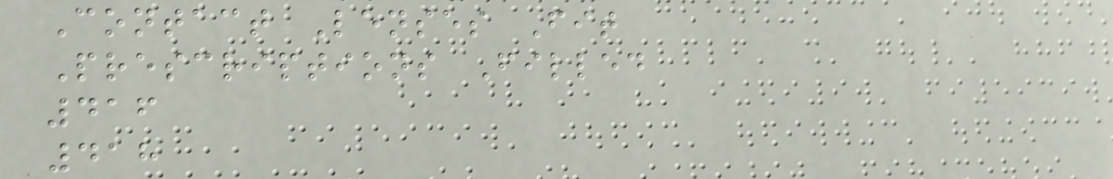Contact Lenses Fit
Prescriptions Filled
416
418
